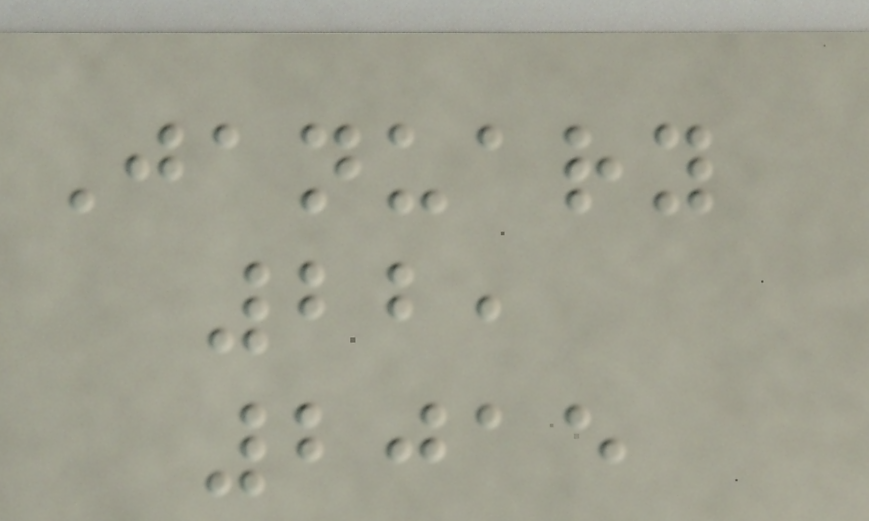January
22,
2015
